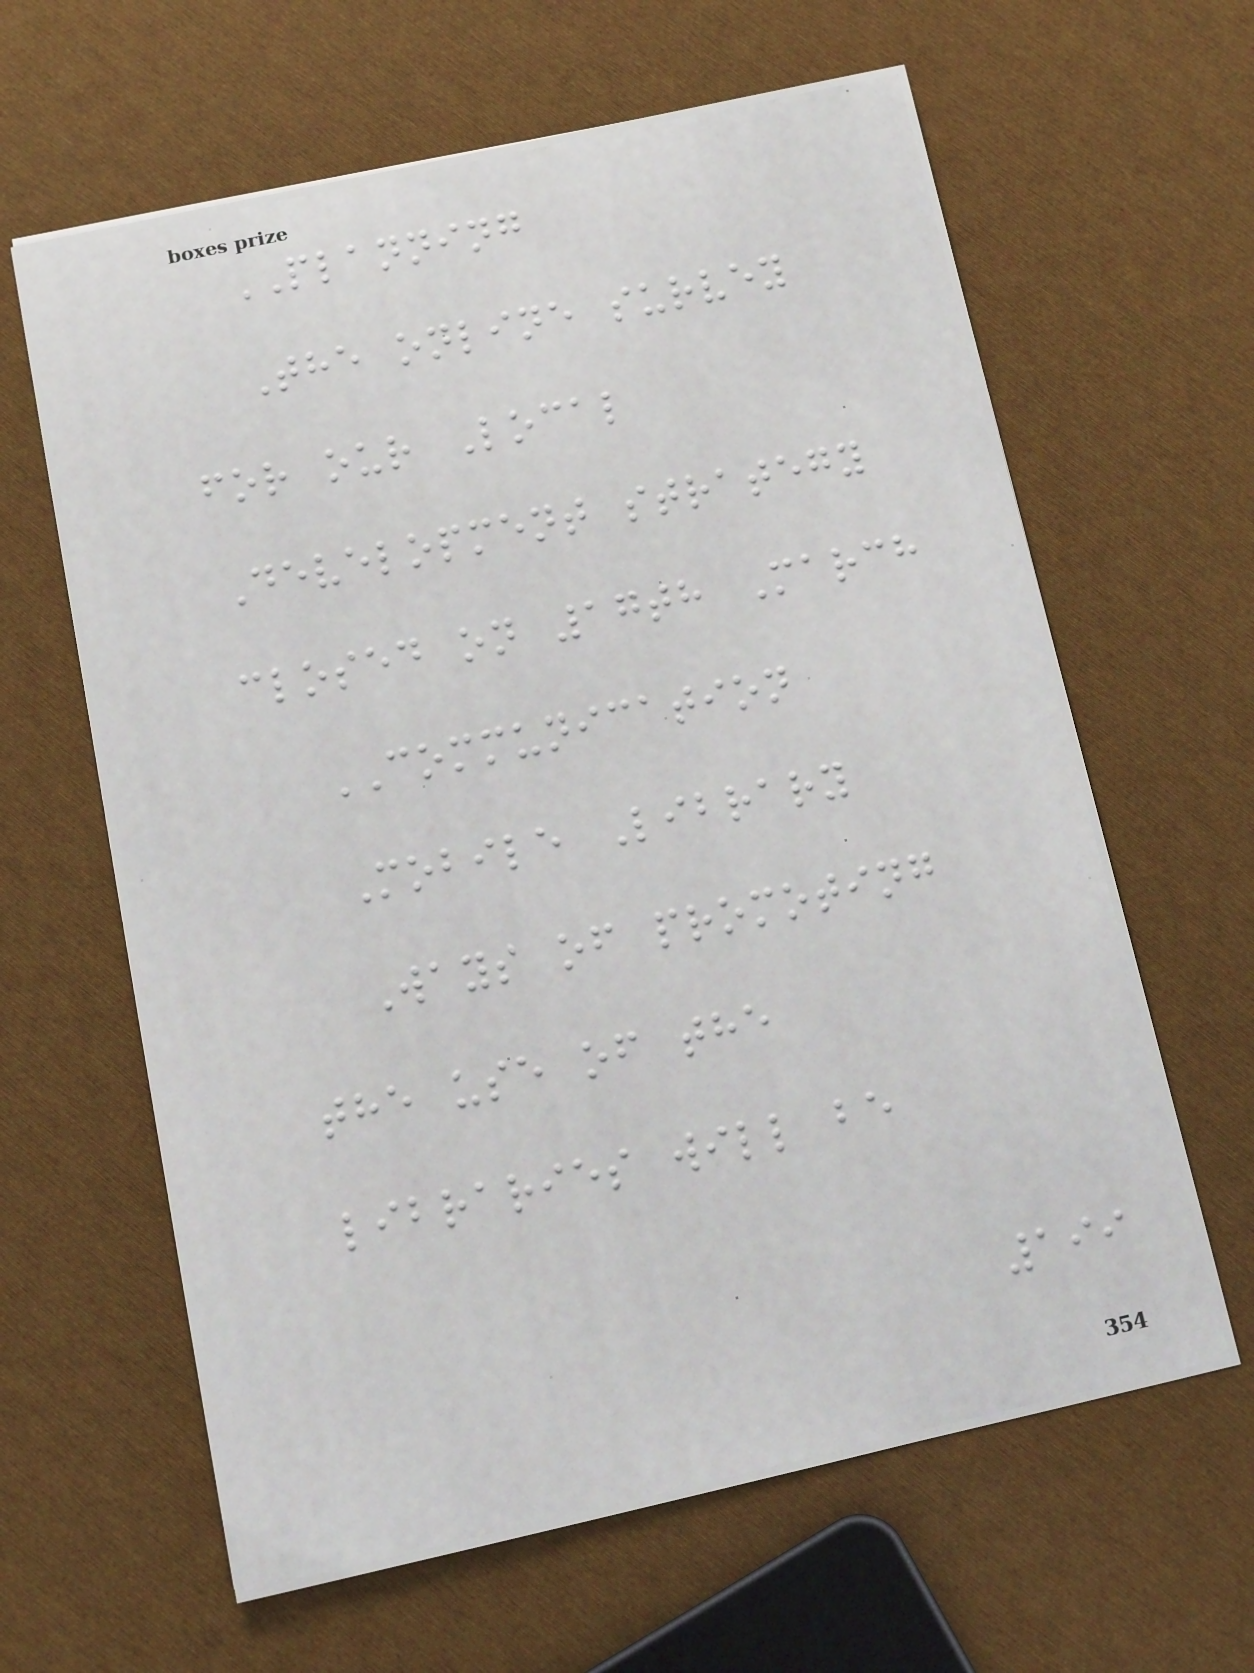PLANNING
The online survey
for our Local
Development strategy
closed on 17th March
COMMUNICATION
Mobile Library
Ways of promoting
the use of the
libraries will be
199
